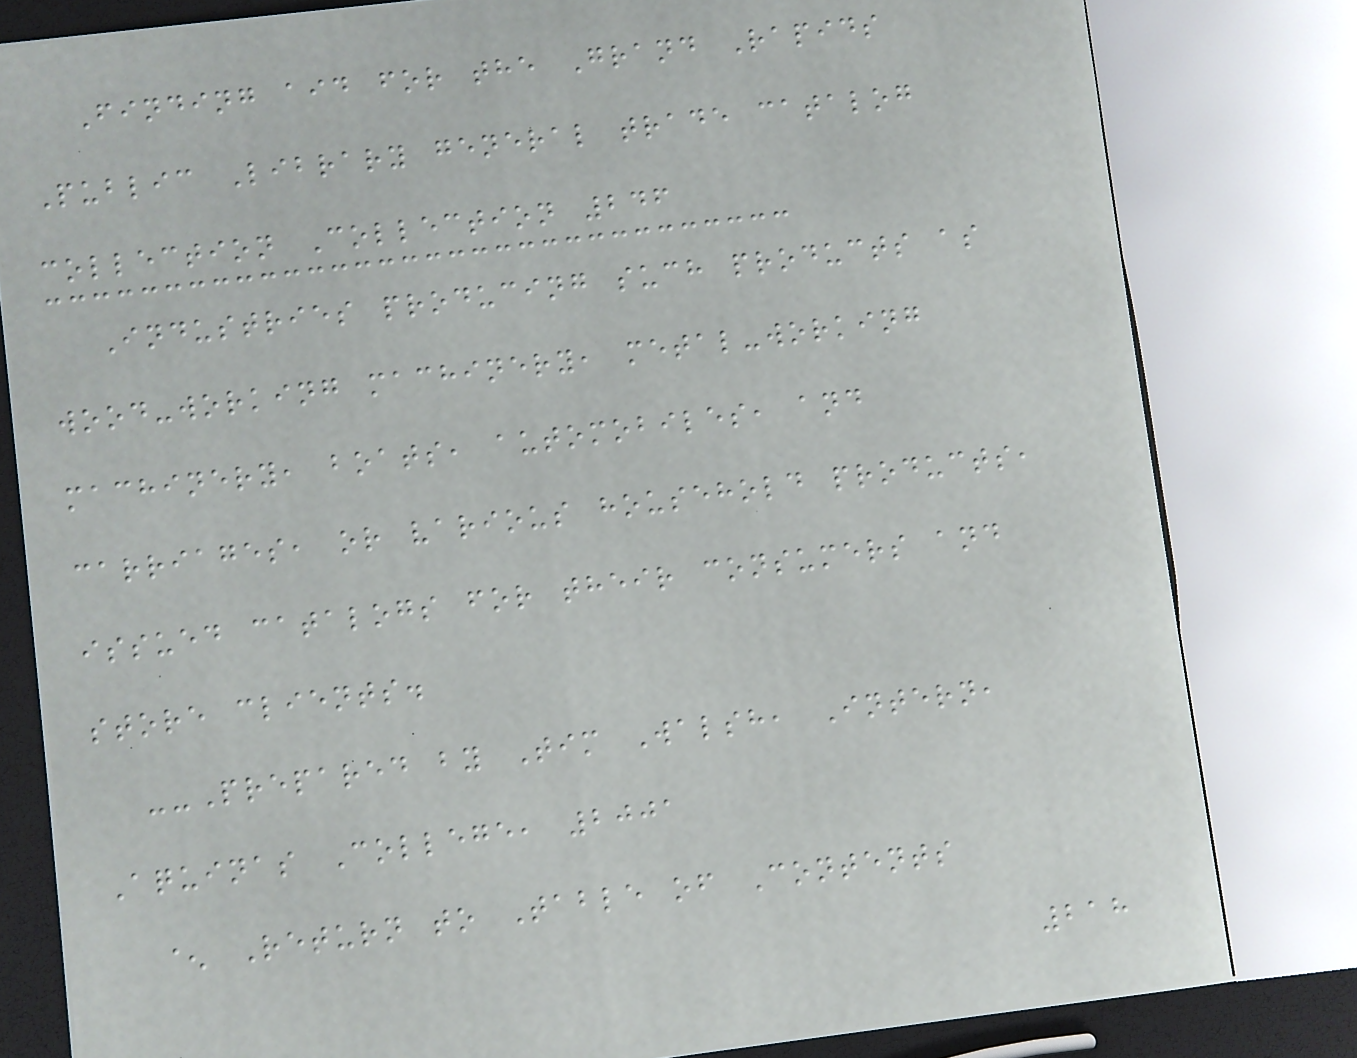Finding aid for the Grand Rapids
Public Library general trade catalog
collection Collection 246
Industries producing such products as
wood-working machinery, metal-working
machinery, boats, automobiles, and
carriages, or various household products,
issued catalogs for their consumers and
store clients.
--Prepared by Tim Walsh, Intern,
Aquinas College, 2001
^ Return to Table of Contents
218
